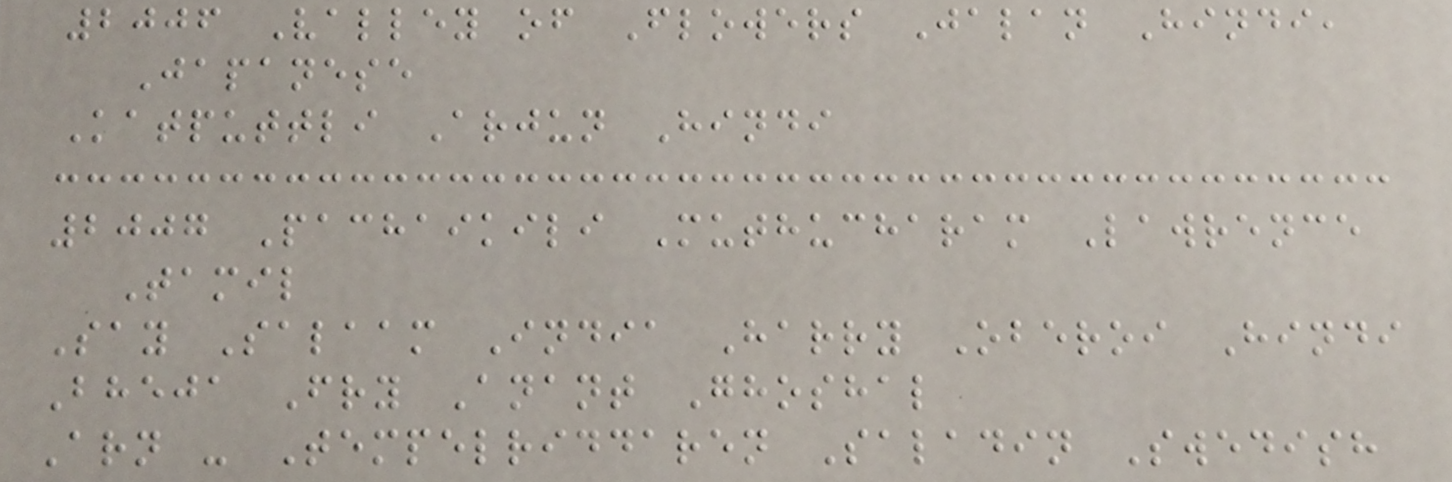2006 Valley of Flowers Jalan Hindi,
Japanese
Katputtli Arjun Hindi
2007 Pachaikili Muthucharam Lawrence
Tamil
Say Salaam India Harry Oberoi Hindi
Bheja Fry Anant Ghoshal
Arn - Tempelriddaren Saladin Swedish
